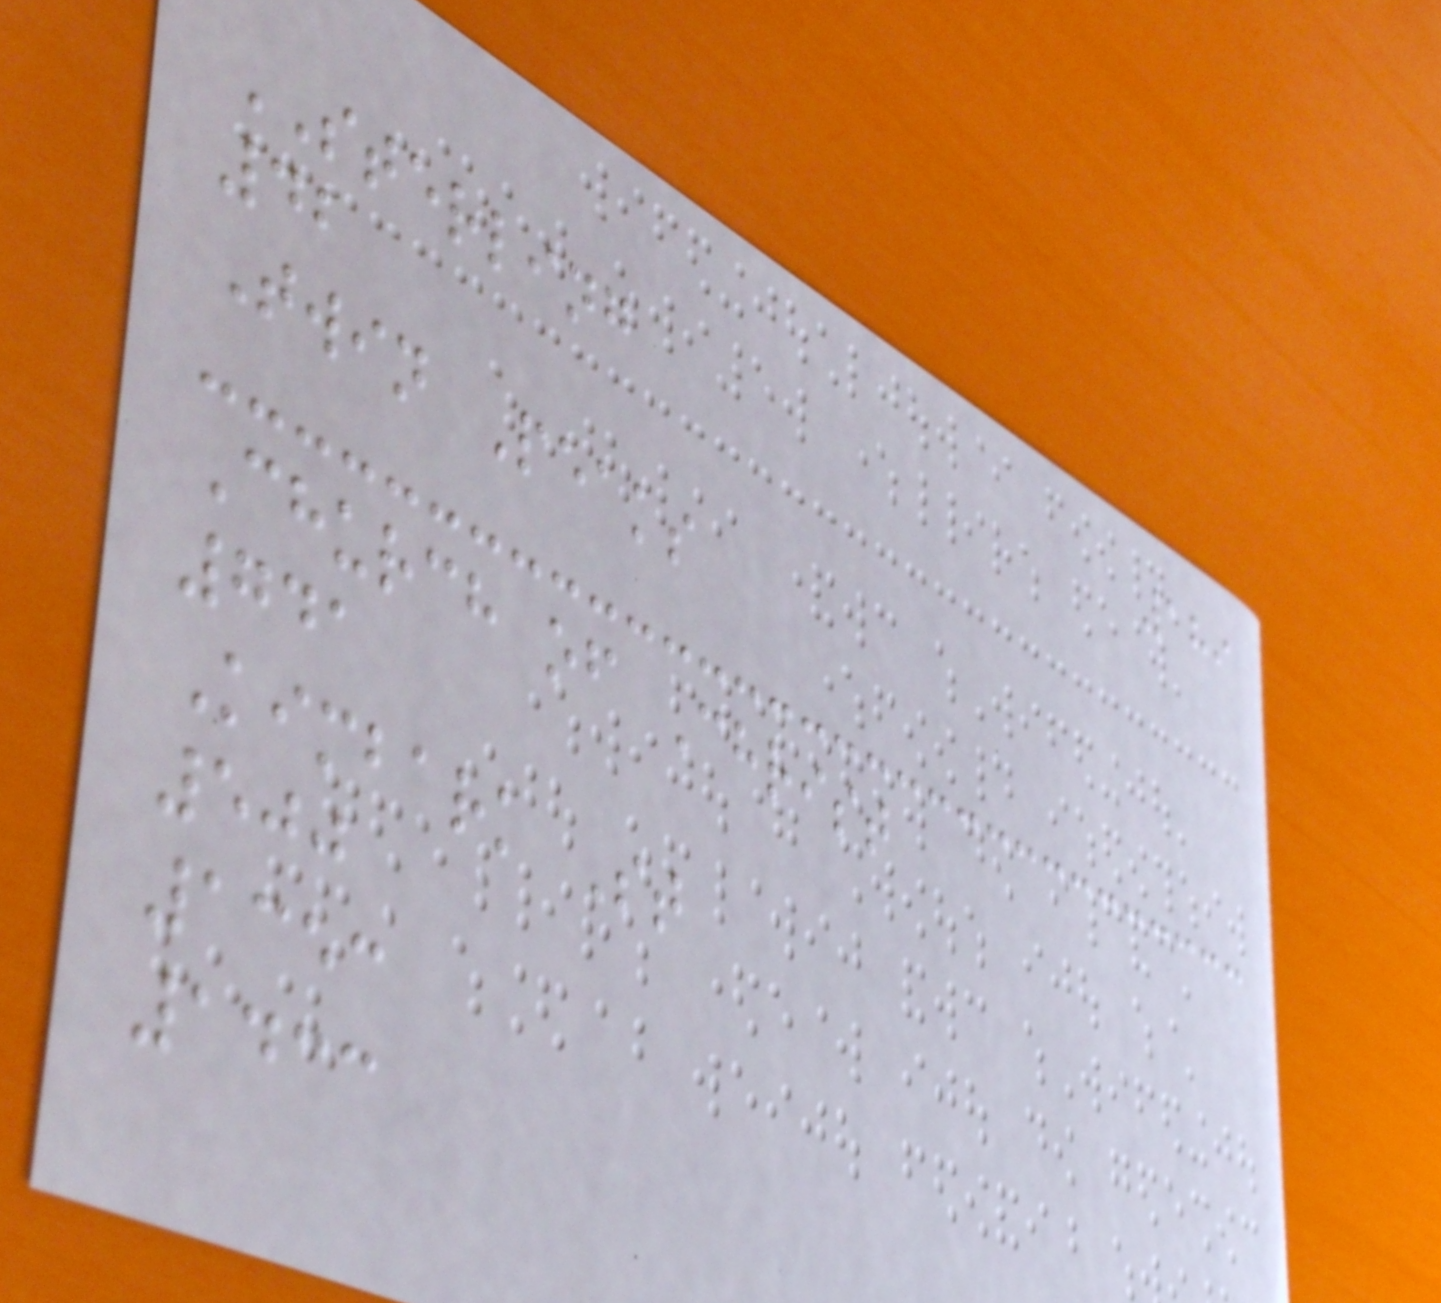189
STERLING
42
Twin Peaks
Church of Christ
741
Kimbark St
500
1353
1433
